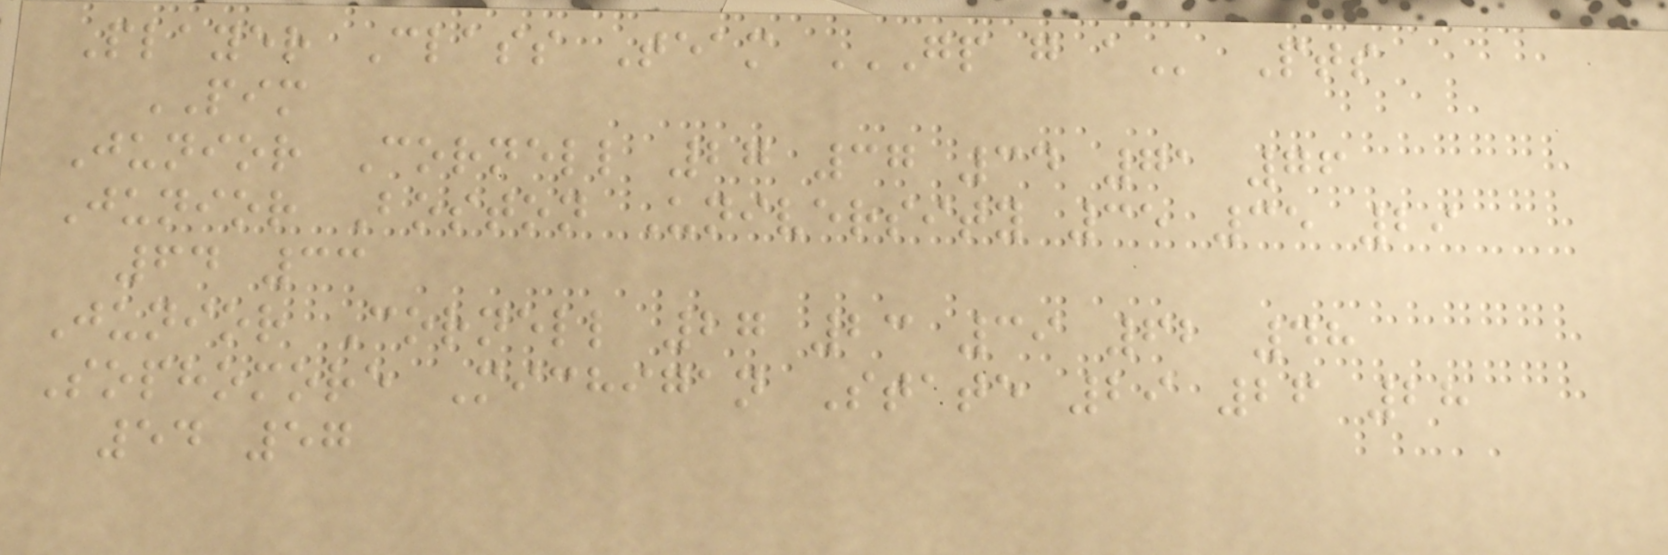Player Class Team GP G A Pts
PIM
Junior Cornell 27 37 34 71 76
Junior Boston University 35 35 29
64 33
Junior Cornell 27 23 39 62 48
Sophomore Michigan State 29 26 28
54 57
